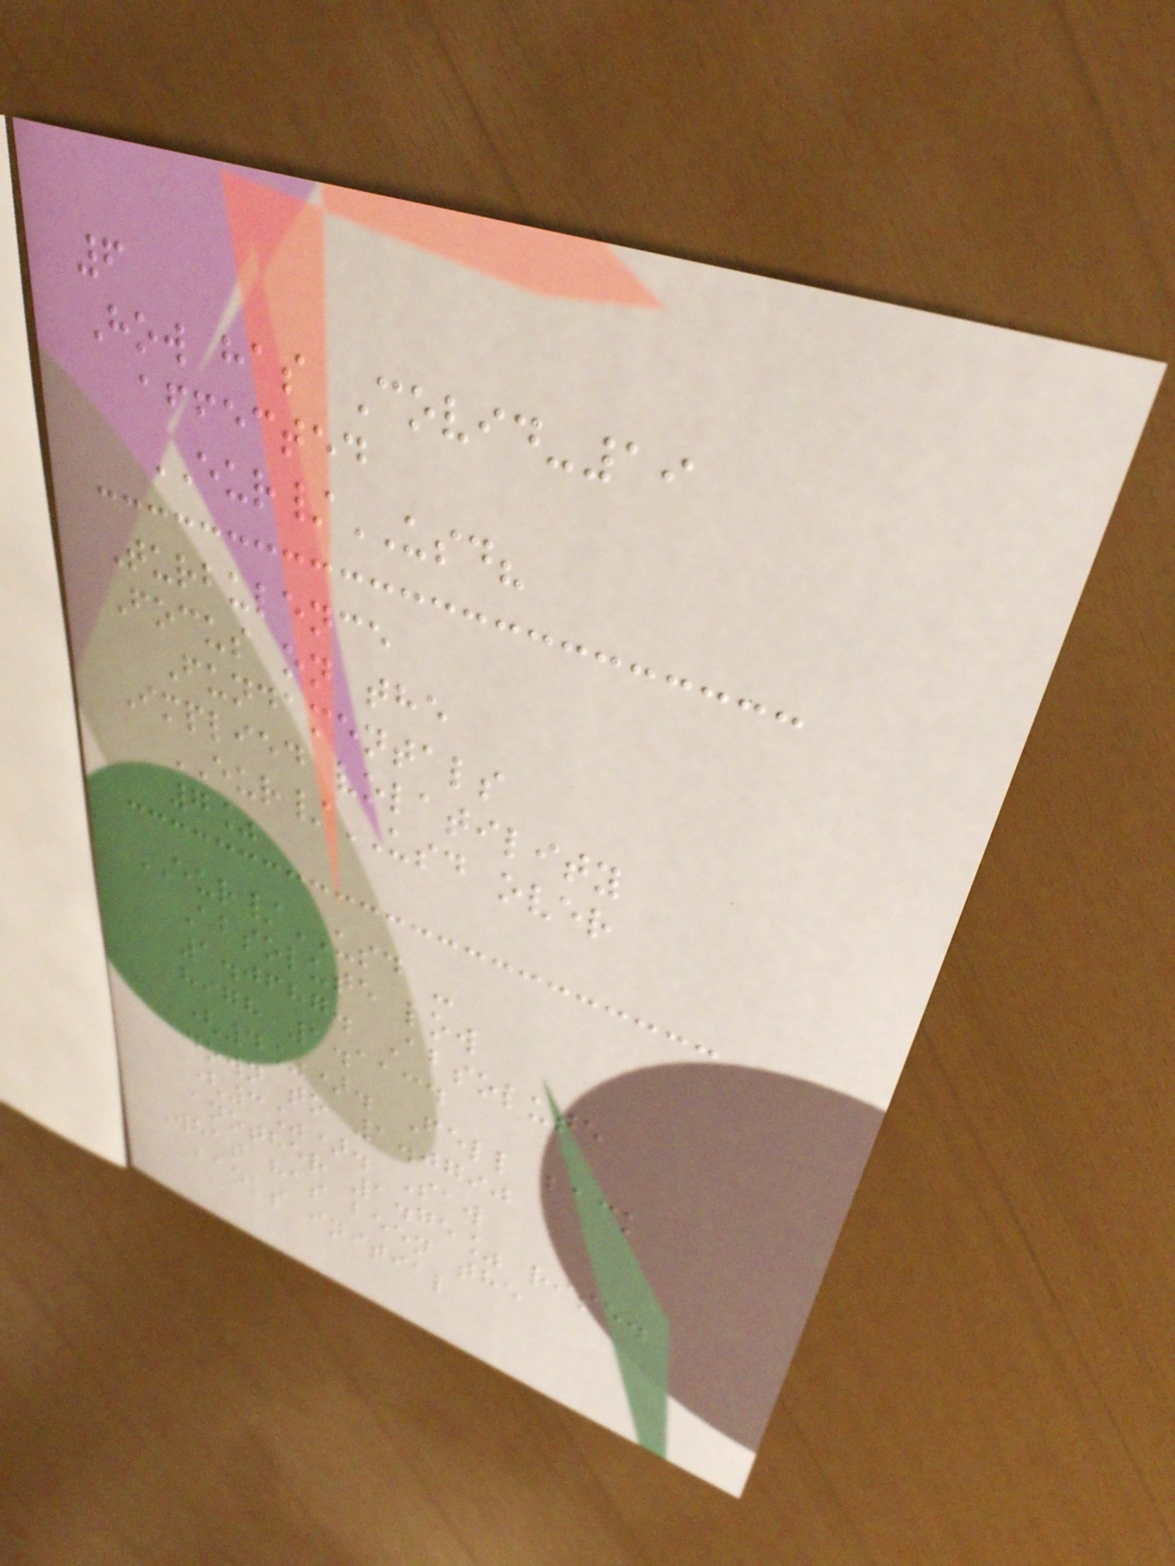6
How has Covid-19
affected
EUR/USD?
Turbulence
Focus on the
Fundamentals
Implied volatility
EUR/USD over
7%
EUR/USD -
Absolute low
1.0687. Absolute
high 1.1134
(4%). Fell back
down to 1.0790
(3%). Saw
another 1.75% rise.
What has been the
banks initial
